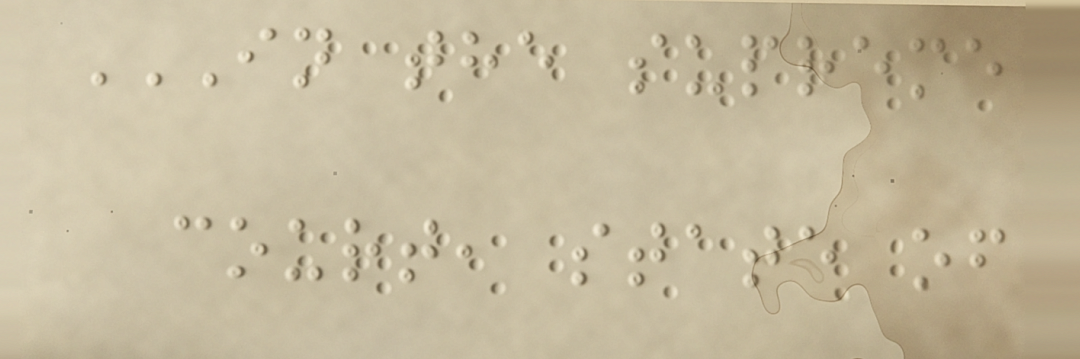IN THE SUPREME
COURT, STATE OF
